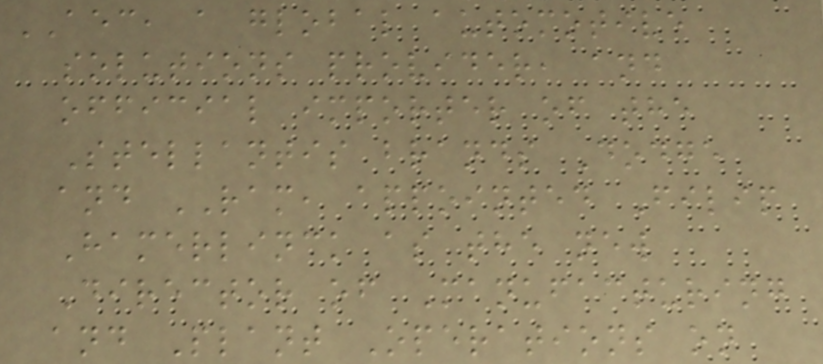AEC, a global automotive
solutions provider, and
official importer of the
Stellantis brands Dodge
and RAM, appointed Filip
Hamerlinck as the new
Director of Manufacturing
and Plant Operations on
